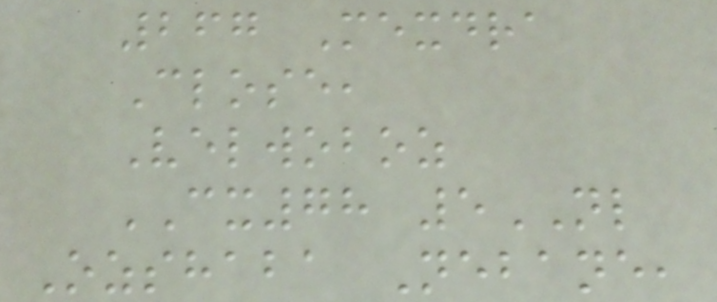267 Mexdra
Close,
Velwoboz
CX78 5NL
Ozshaba Nebane,
